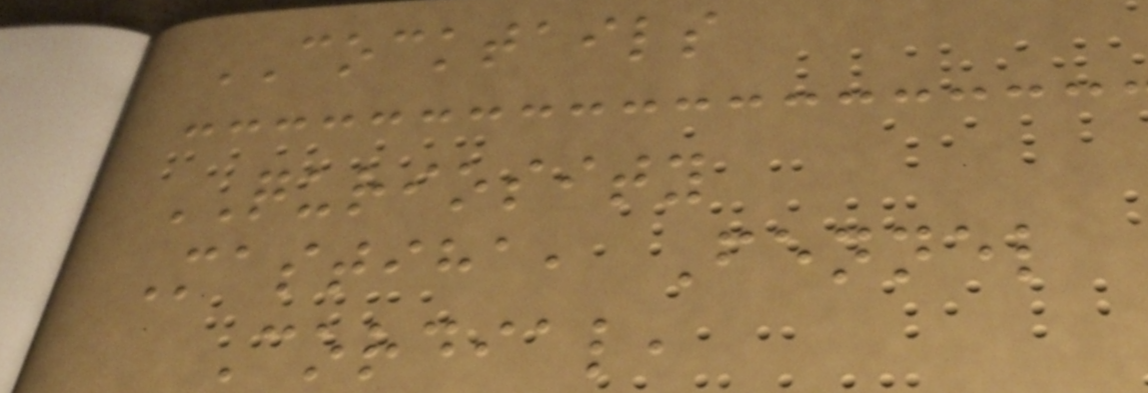COCKTAILS
QURIOSITY
Mastiha, Fennel
Cordial,
